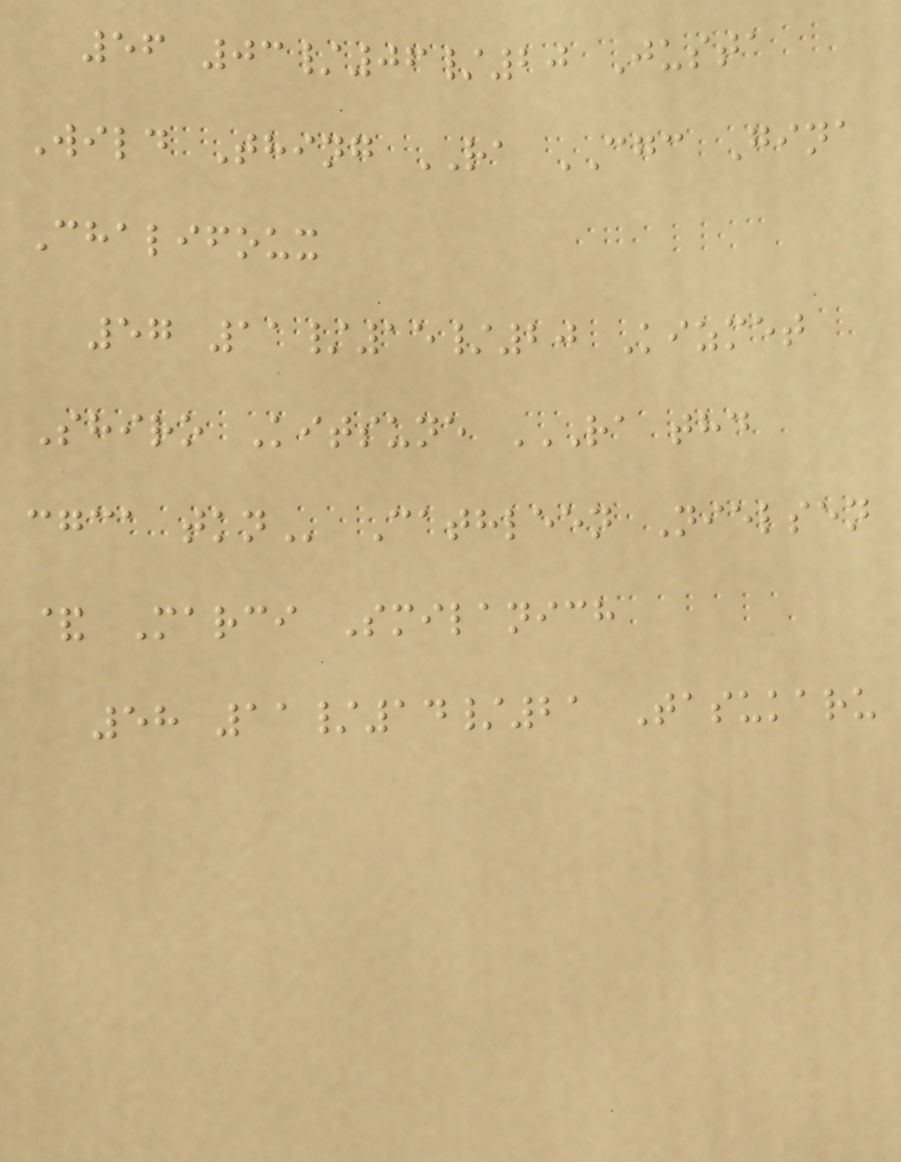56 03/06/20 Justa
Wild Thing RA CGC Gina
Chalifoux
57 11/15/20 Kizmet
Shiro Kitsune RA THD
CGCA TKN Cathleen Nielsen
& Marci Smilanich
58 11/14/21 Tasukaru
